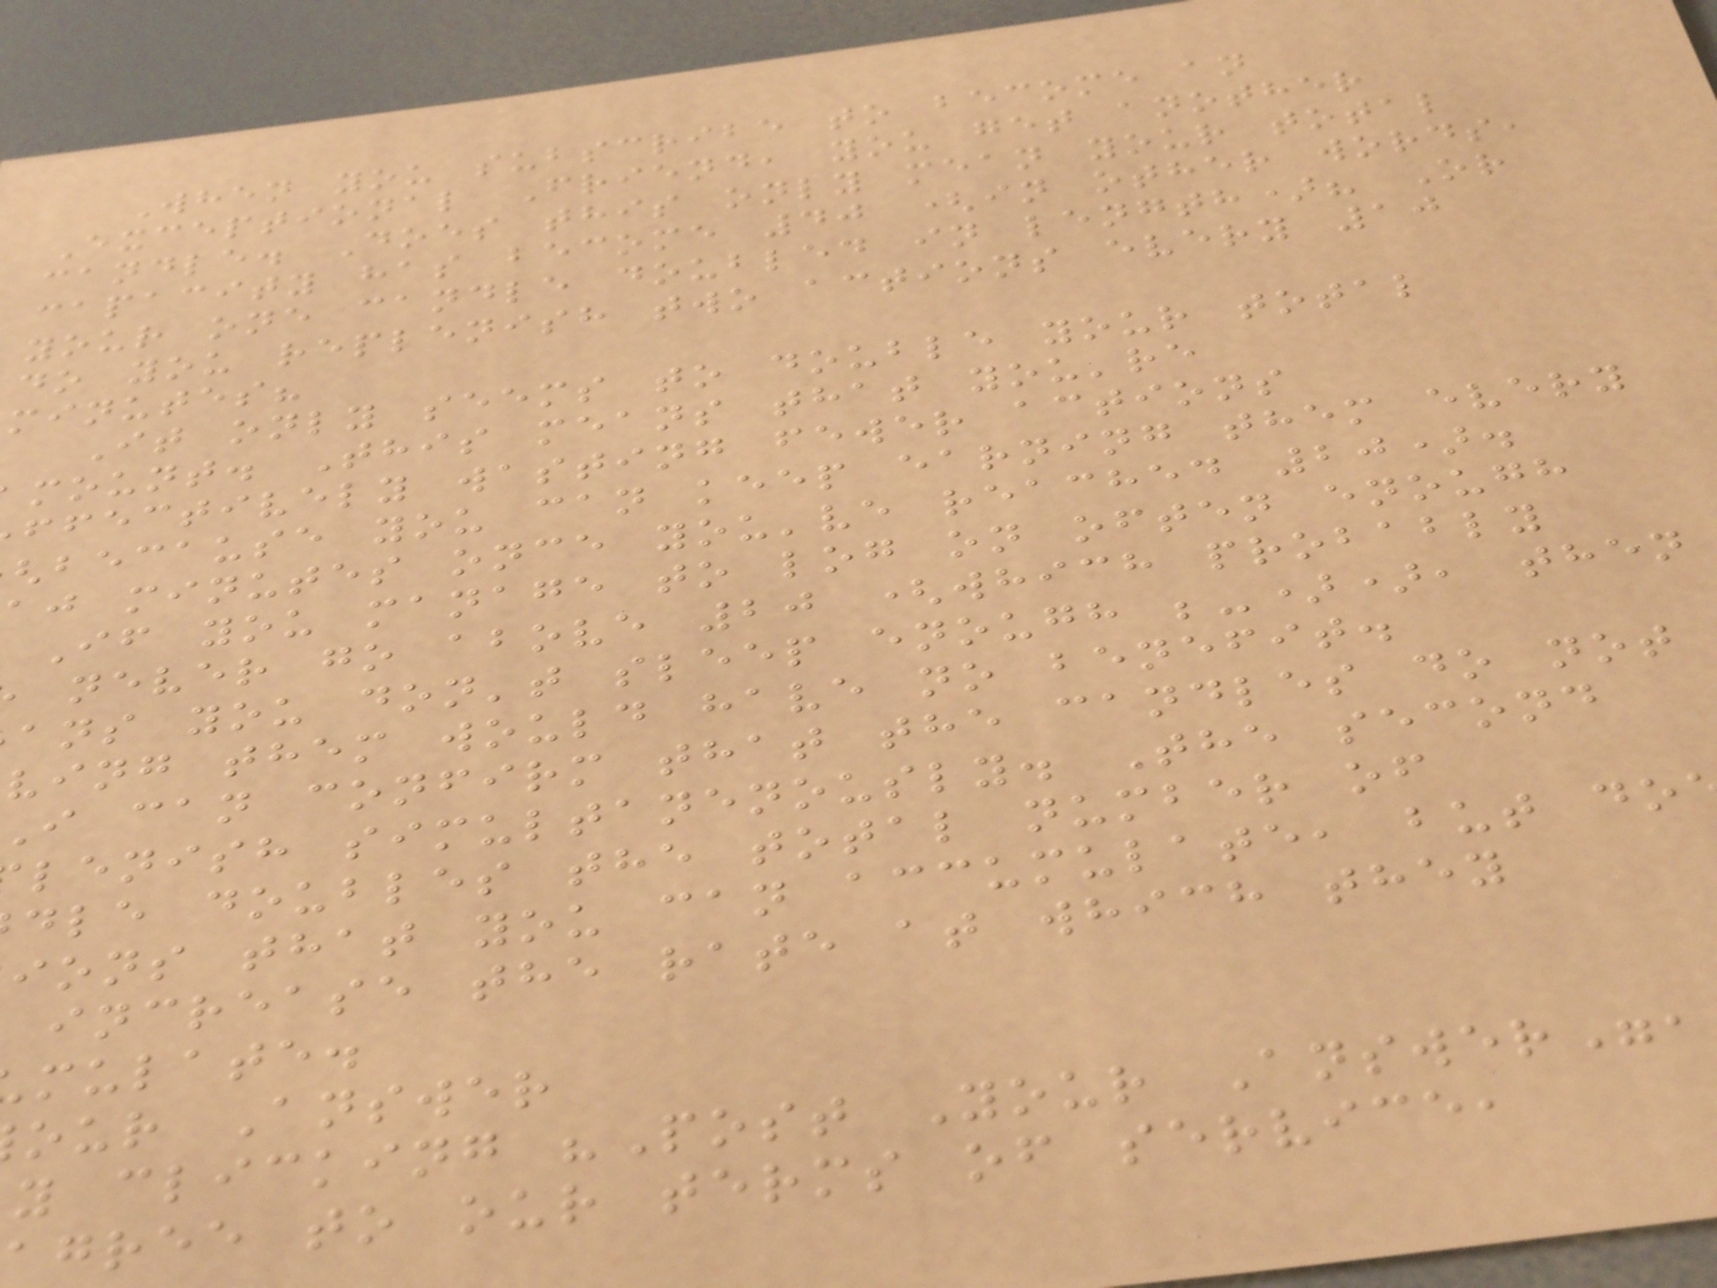When you subscribe to become an
Exceptional Friend, you get another
candle. Does this only mean your total
capacity has become 40 (in other words,
your one candle doubled in length)? Or
do you replenish two actions every 10
minutes?
It only seems to double your total
mount. This means that you're
ffectively wasting fewer actions
because you can keep earning them every
aj minutes once you've reached 20).
If you manage to log on often enough
never go above 20 (which probably
ans you don't sleep enough ;-)), then
ving them would have no benefit.
i can confirm that the candles do not
lenish simultanenously. The second
dle doubles the total number of
ions that you can accumulate, but do
increase the rate at which they
mulate.
our Answer
y clicking "Post Your Answer",
agree to our terms of service,
